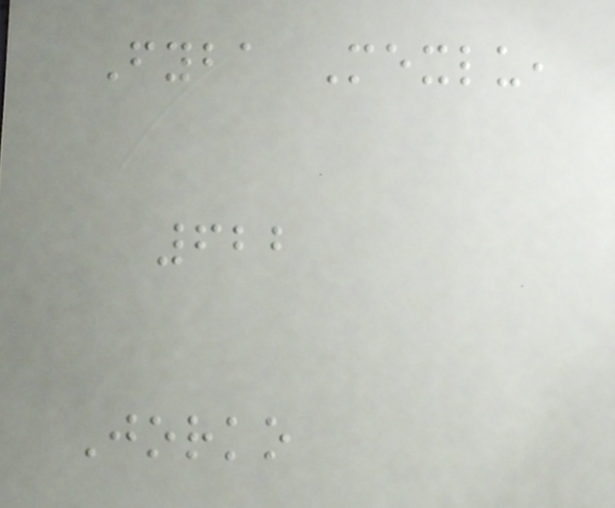Fyba Mexlu,
622
Jorko
